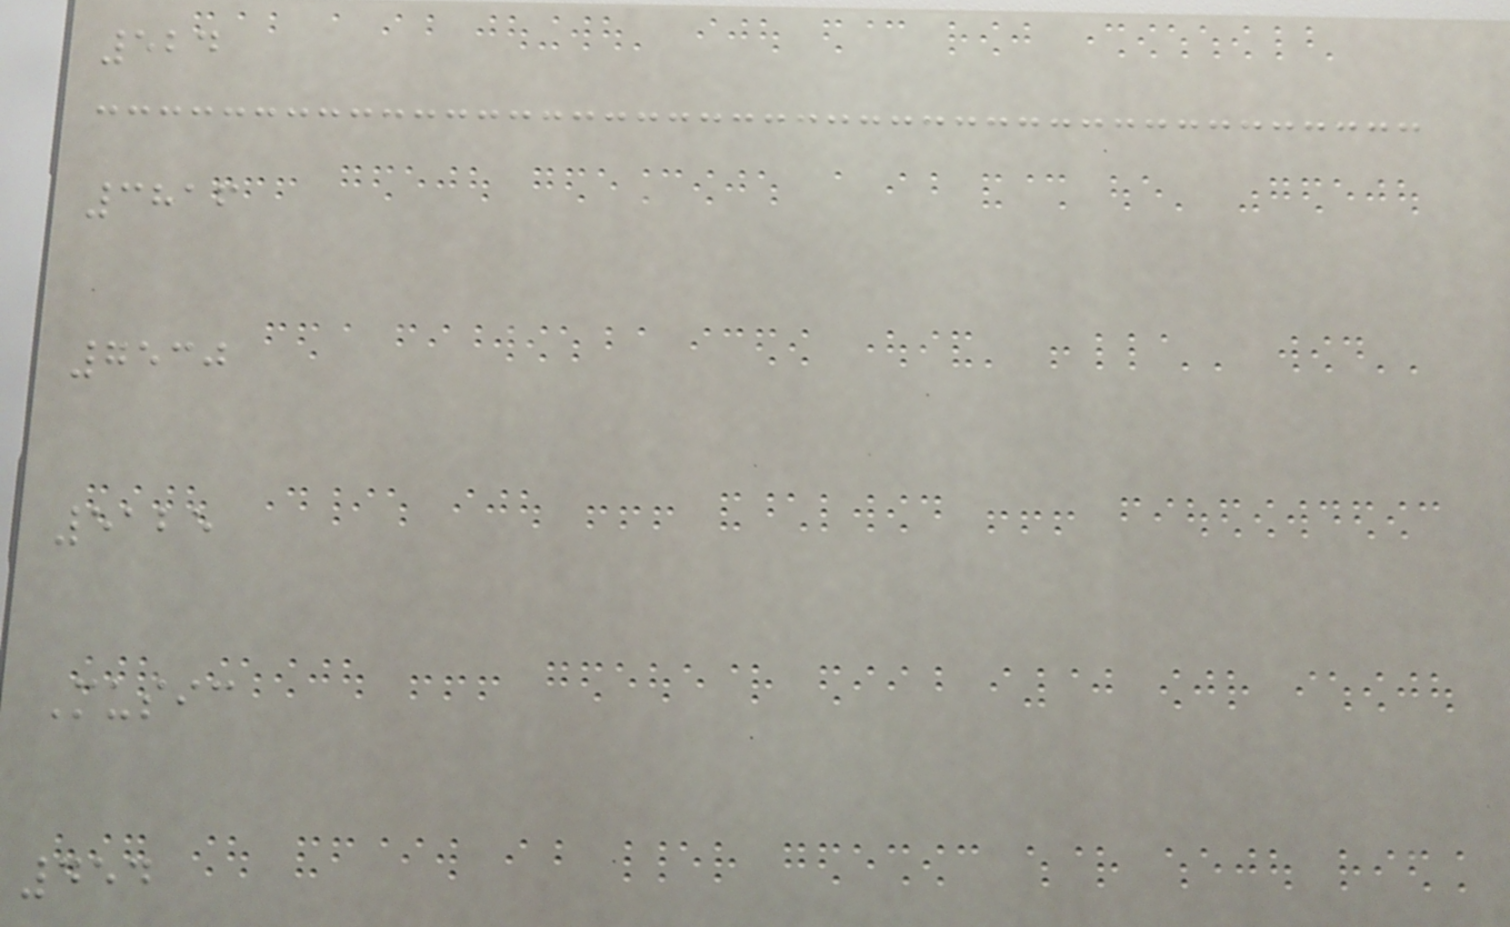524
3816
7530
5125
Music
454
